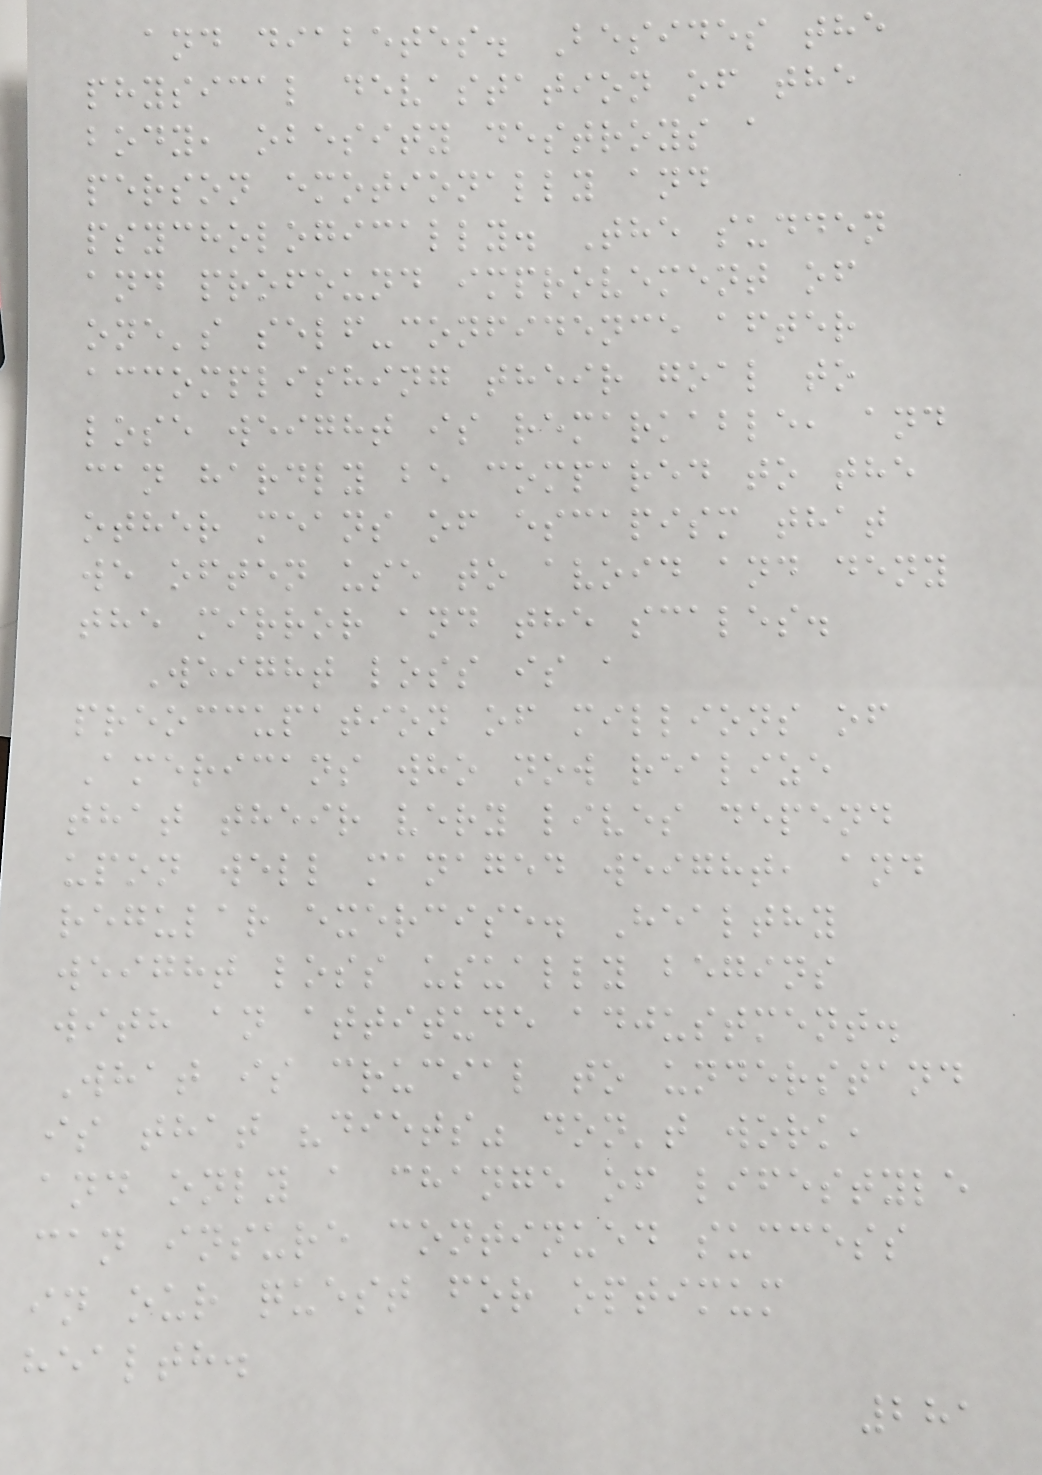and diabetes. Besides the
physical devastation of the
body, obesity destroys a
person emotionally and
psychologically. The sudden
and profound improvement of
one's self-confidence after
accomplishing their goal to
lose weight is remarkable, and
can hardly be compared to the
other means of escapism that
we often use to avoid and deny
the mirror and the scales.
Weight loss is a
preoccupation of millions of
Americans who now realize
that their very lives depend
upon well managed weight, and
regular exercise. Healthy
weight loss usually begins
with an attitude adjustment.
What is crucial to understand
is that "diets" don't work,
and only a change of lifestyle
can insure continued success
in our quest for optimum
health.
281
